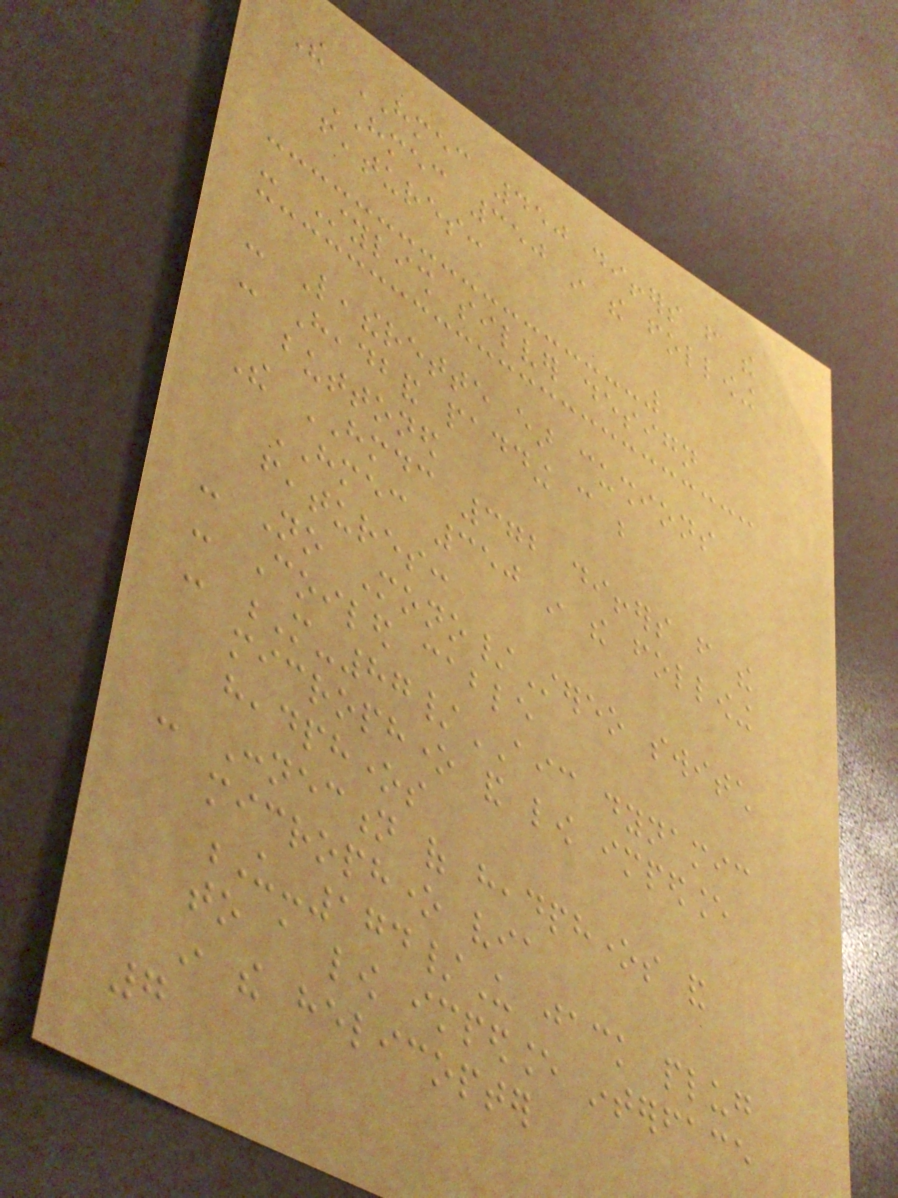The HMEC 450 differs from the
HMEC 350 in the following
features:
- Stylish silver design
- Leatherette ear cushions
- Headband padding can be
buttoned
The HMDC 372 differs from the
HMEC 350 in the following
features:
- No Mono/Stereo switch
- Coiled cable
- M-87/AIC dynamic
microphone and low impedance
headphones
- Connection of headphones and
microphone via
U-174/U jack plug
to a low impedance interface
in the helicopter
7
